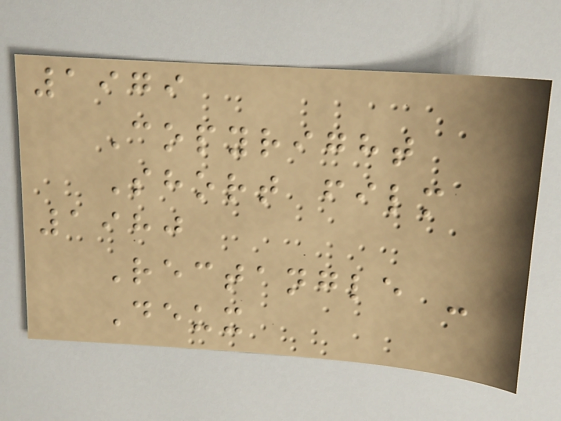1979
Copyright
Short film
1980
Rectangle -
Deux
